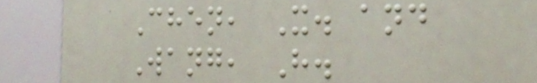Chen, X. and
Wang, H.
